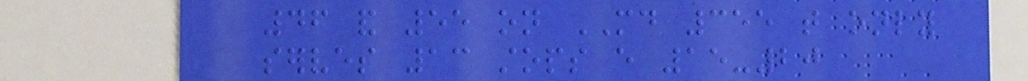46 and 55 on MD 355 that only
serves 13 stops every 15-20
